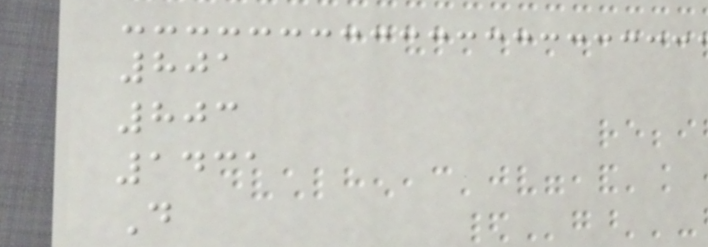801
803
1431
D
